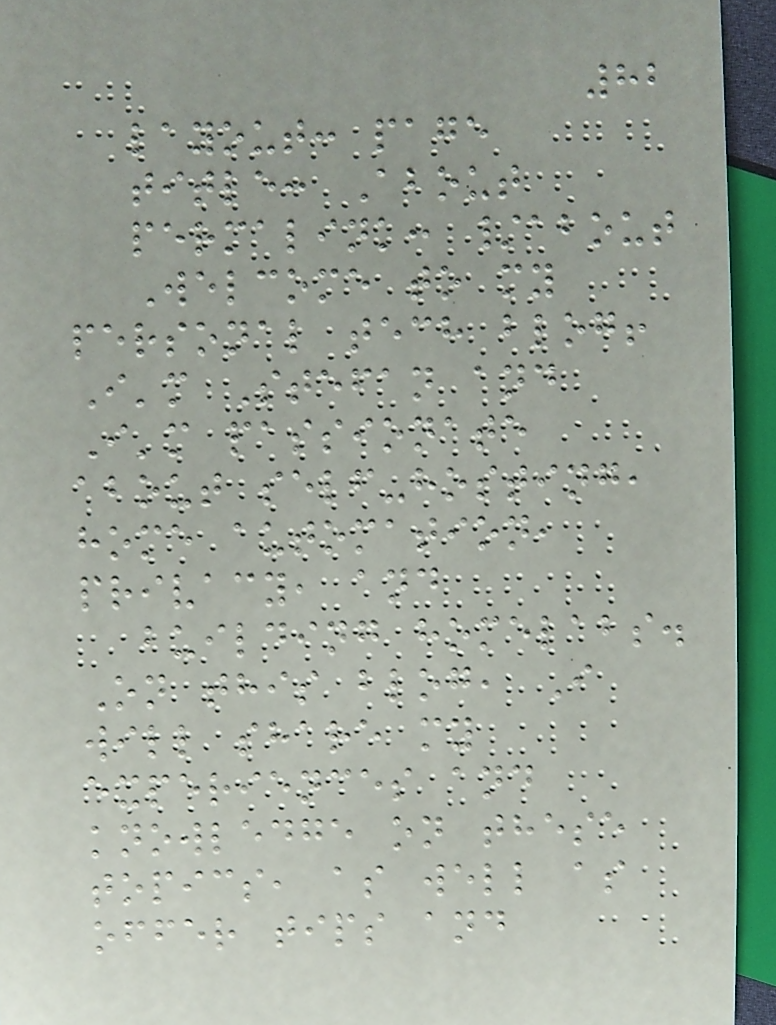82
layout: page
title: About
permalink: /about
Welcome to my
personal tech blog!
I'm Stefan and
I'm passionate
about self-hosting,
home automation,
privacy, and
building homelabs.
On this blog, I
will share my
experiences and
knowledge on these
topics, as well as
offer tips and
